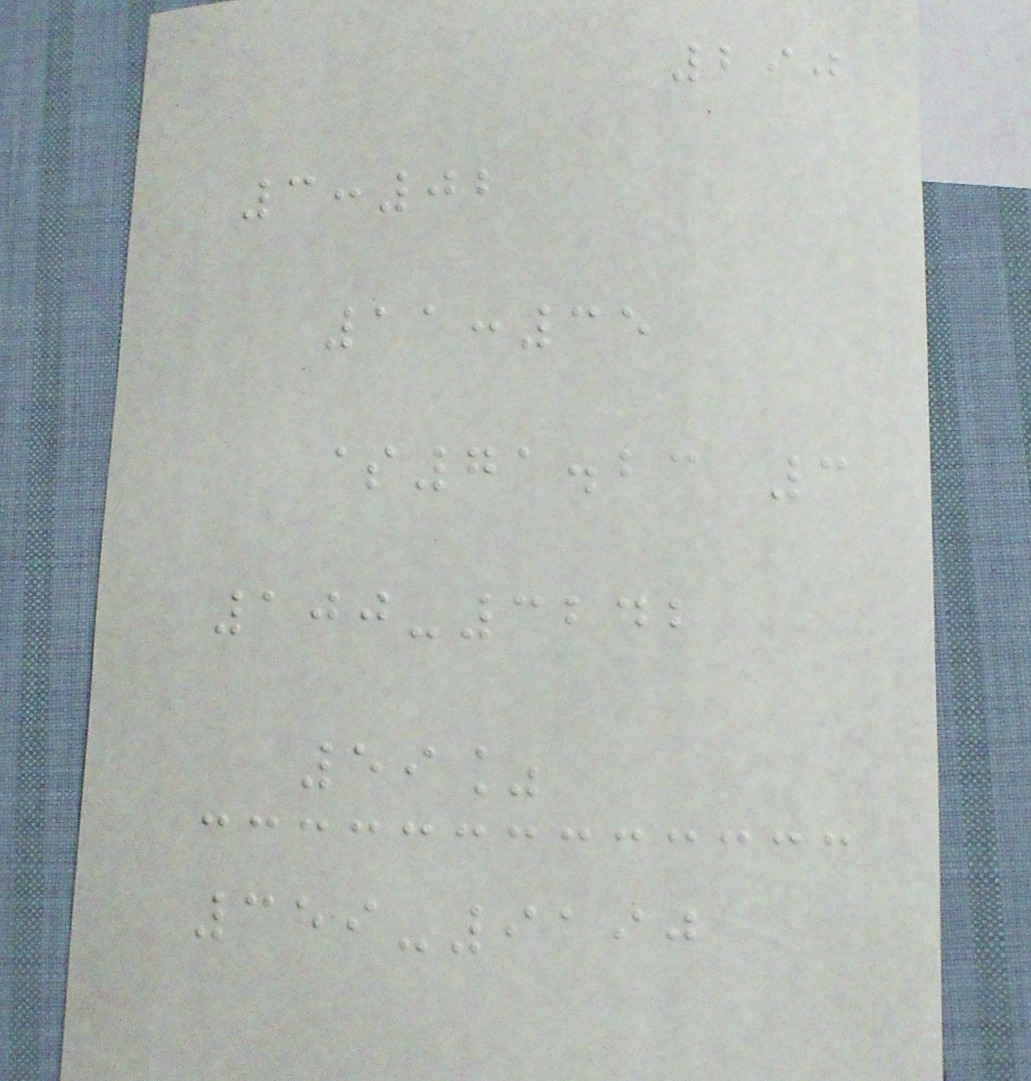290
3:02
11:35
$71.23 3
100-3242
59%
359-9190
